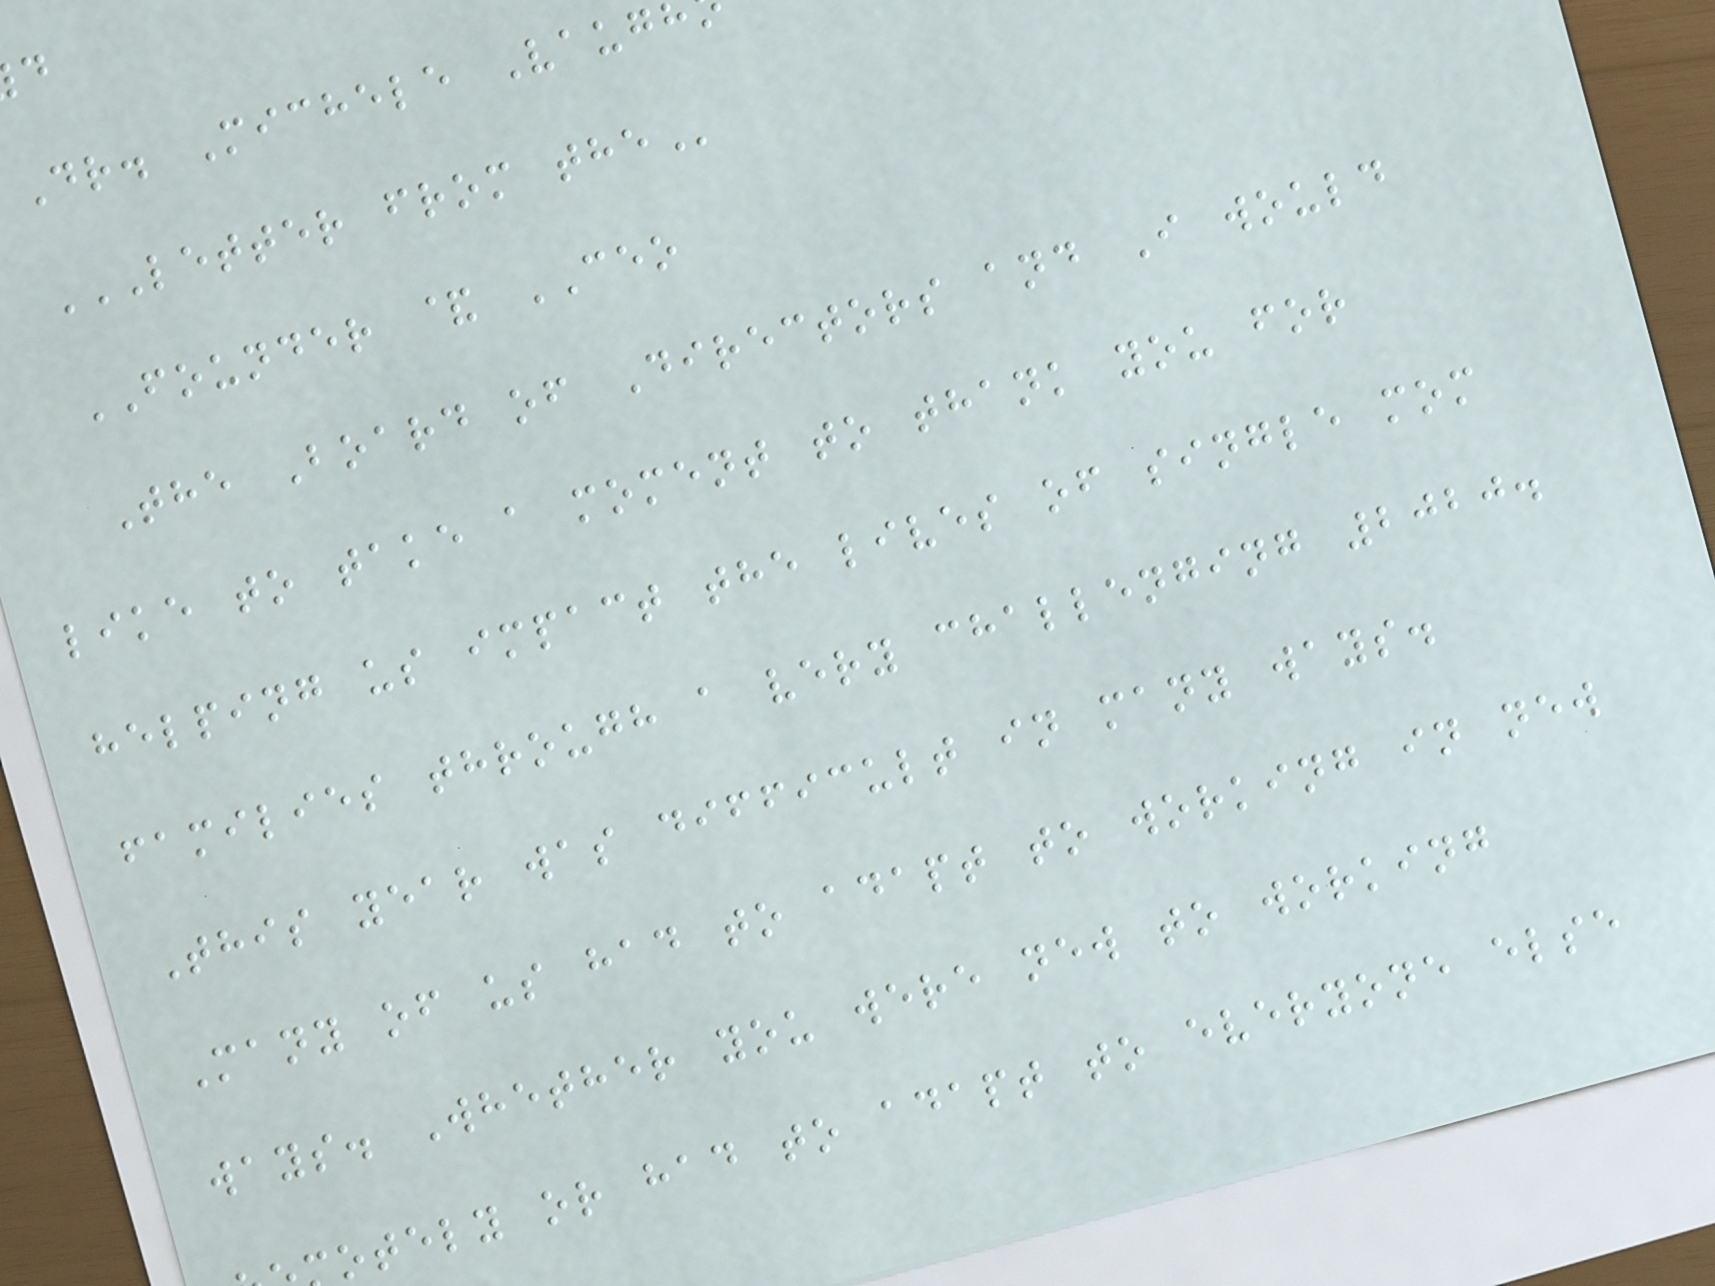Dr. Michele Vaug
LETTER FROM THE
FOUNDER & CEO
The Board of Directors and I would
like to take a moment to thank you for
helping us impact the lives of single mom
families through a very challenging 2020.
This year was difficult in many ways.
Many of us had to adapt to working in new
ways. Whether you were new to working
otely or had to adapt to everyone else
